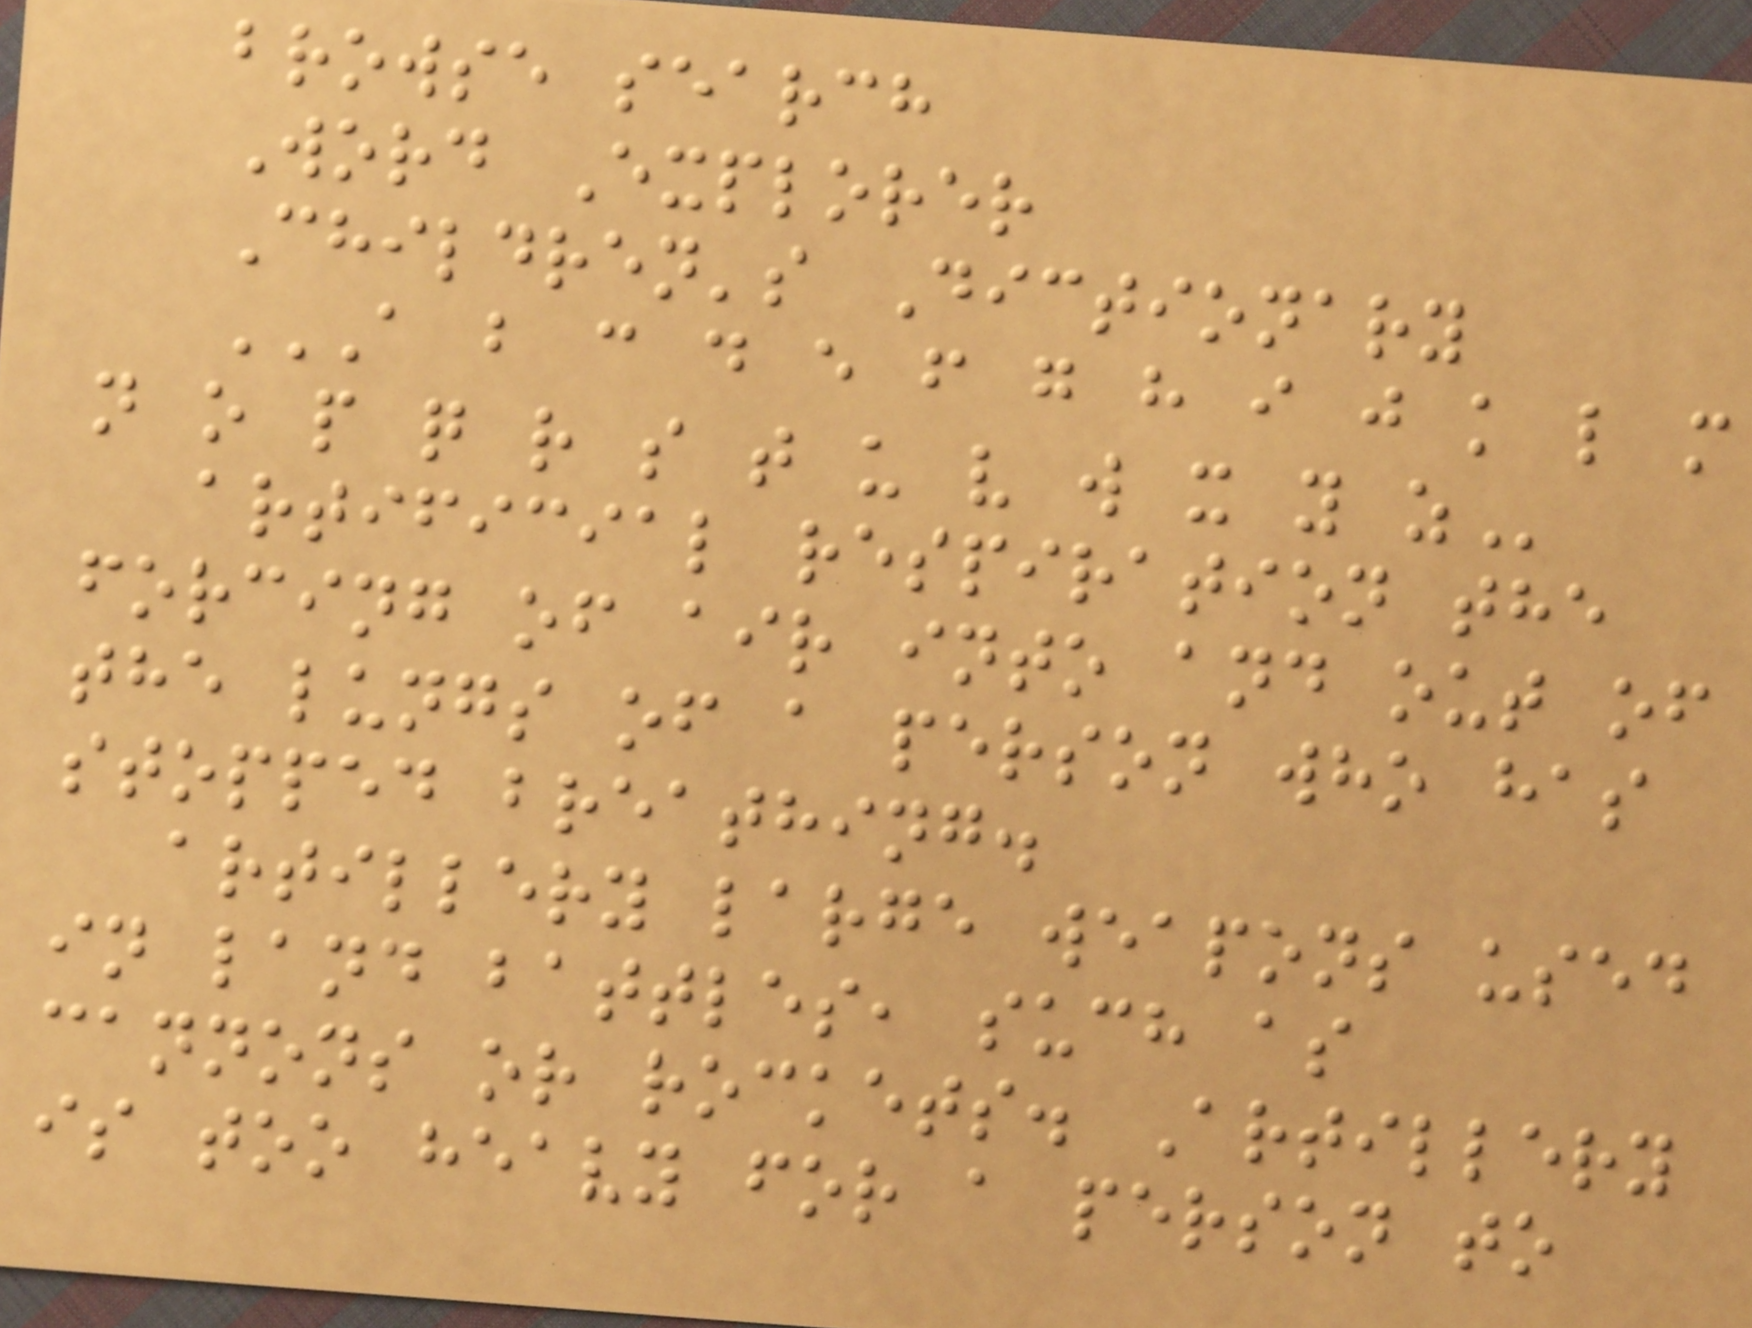browse search
Word Explorer
Children's Dictionary
A B C D E F G H I J K L M
N O P Q R S T U V W X Y Z
artificial respiration the
forcing of air into and out of
the lungs of a person who has
stopped breathing.
artillery large weapons used
in land battles, such as
cannons or rockets. Artillery
is too heavy for a person to
